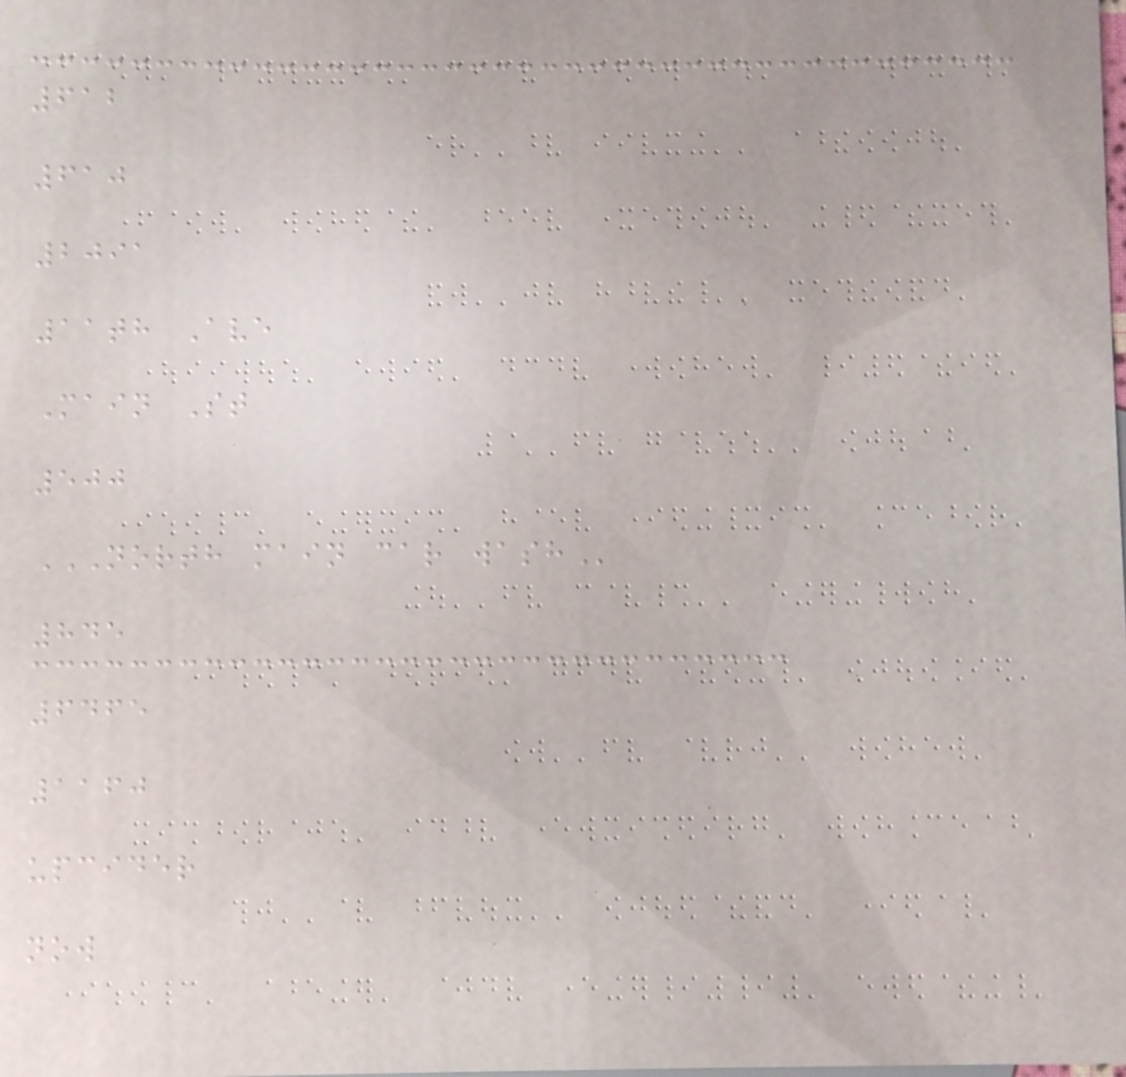612
610
2091
11th Ave
Main St
500
NORTH MAIN CAR WASH
845
6465
1160
upcider
now
